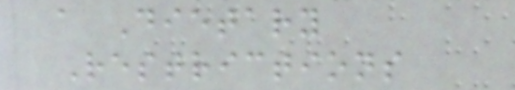a Dietary
Restrictions
